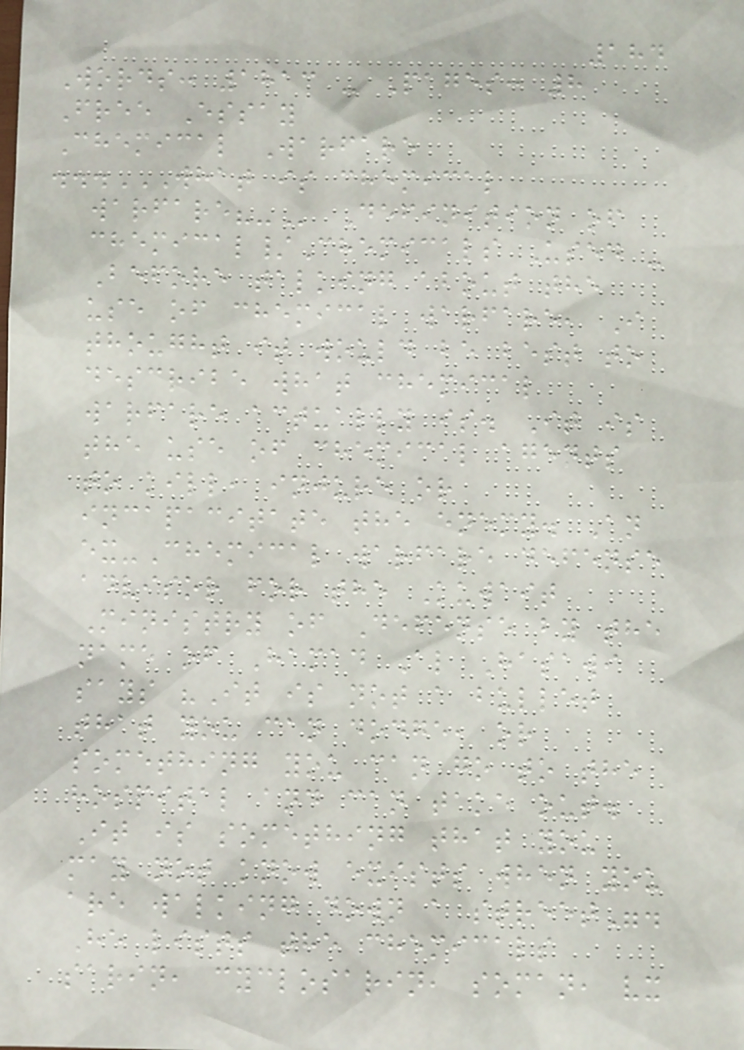184
Words: 1813 - Pages: 8
Free Essay
Chemical Warfare
...WHAT IS CHEMICAL
WARFARE?- Definition of
chemical/Chemicals Used -
Before talking about the
use of chemical warfare, I
thought it would be best to
describe what chemical
warfare actually is. It is
the use of chemical agents
to kill, injure or
incapacitate the enemy. An
ex-Chemical warfare defense
advisor for the Kuwait
Ministry of Defense by the
name of Hamad Al Hasawi
says "It is not a bullet
that you can dodge, or
something you can go to the
hospital and can take out.
It is something that you
may not know exists when you
are walking down a street".
He lists the chemicals
sarin, cyclosarin, soman, vx
